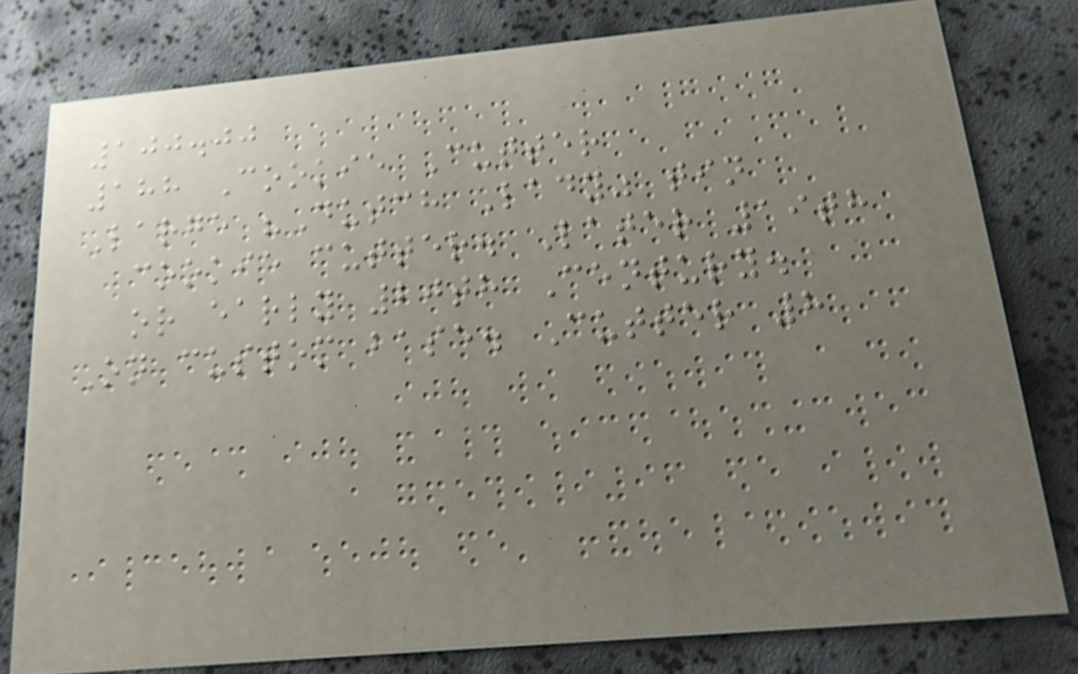100.00
188 Cookie Cutter
Large "Dutch Lady" tin
cookie cutter. Later 19th
or early 20th Century.
On custom base. Cutter 8
